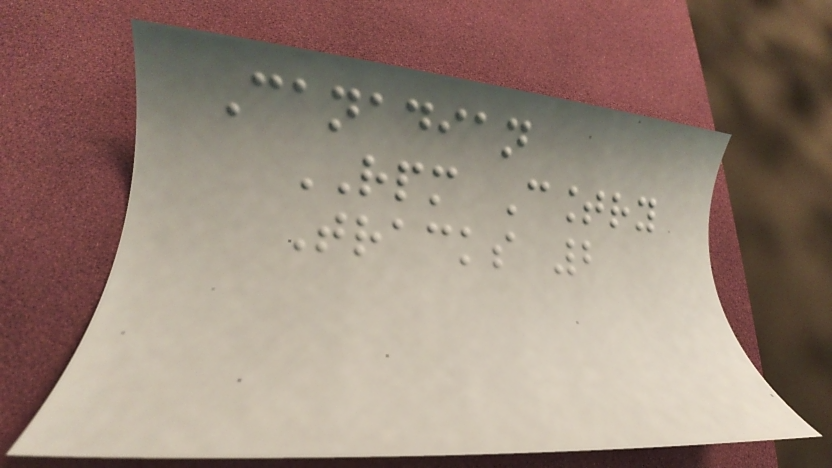Canadian
RPM Country
Tracks 2
